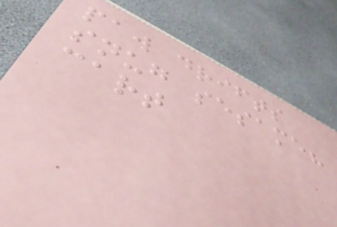paw drifts
snug sesame?
cart
